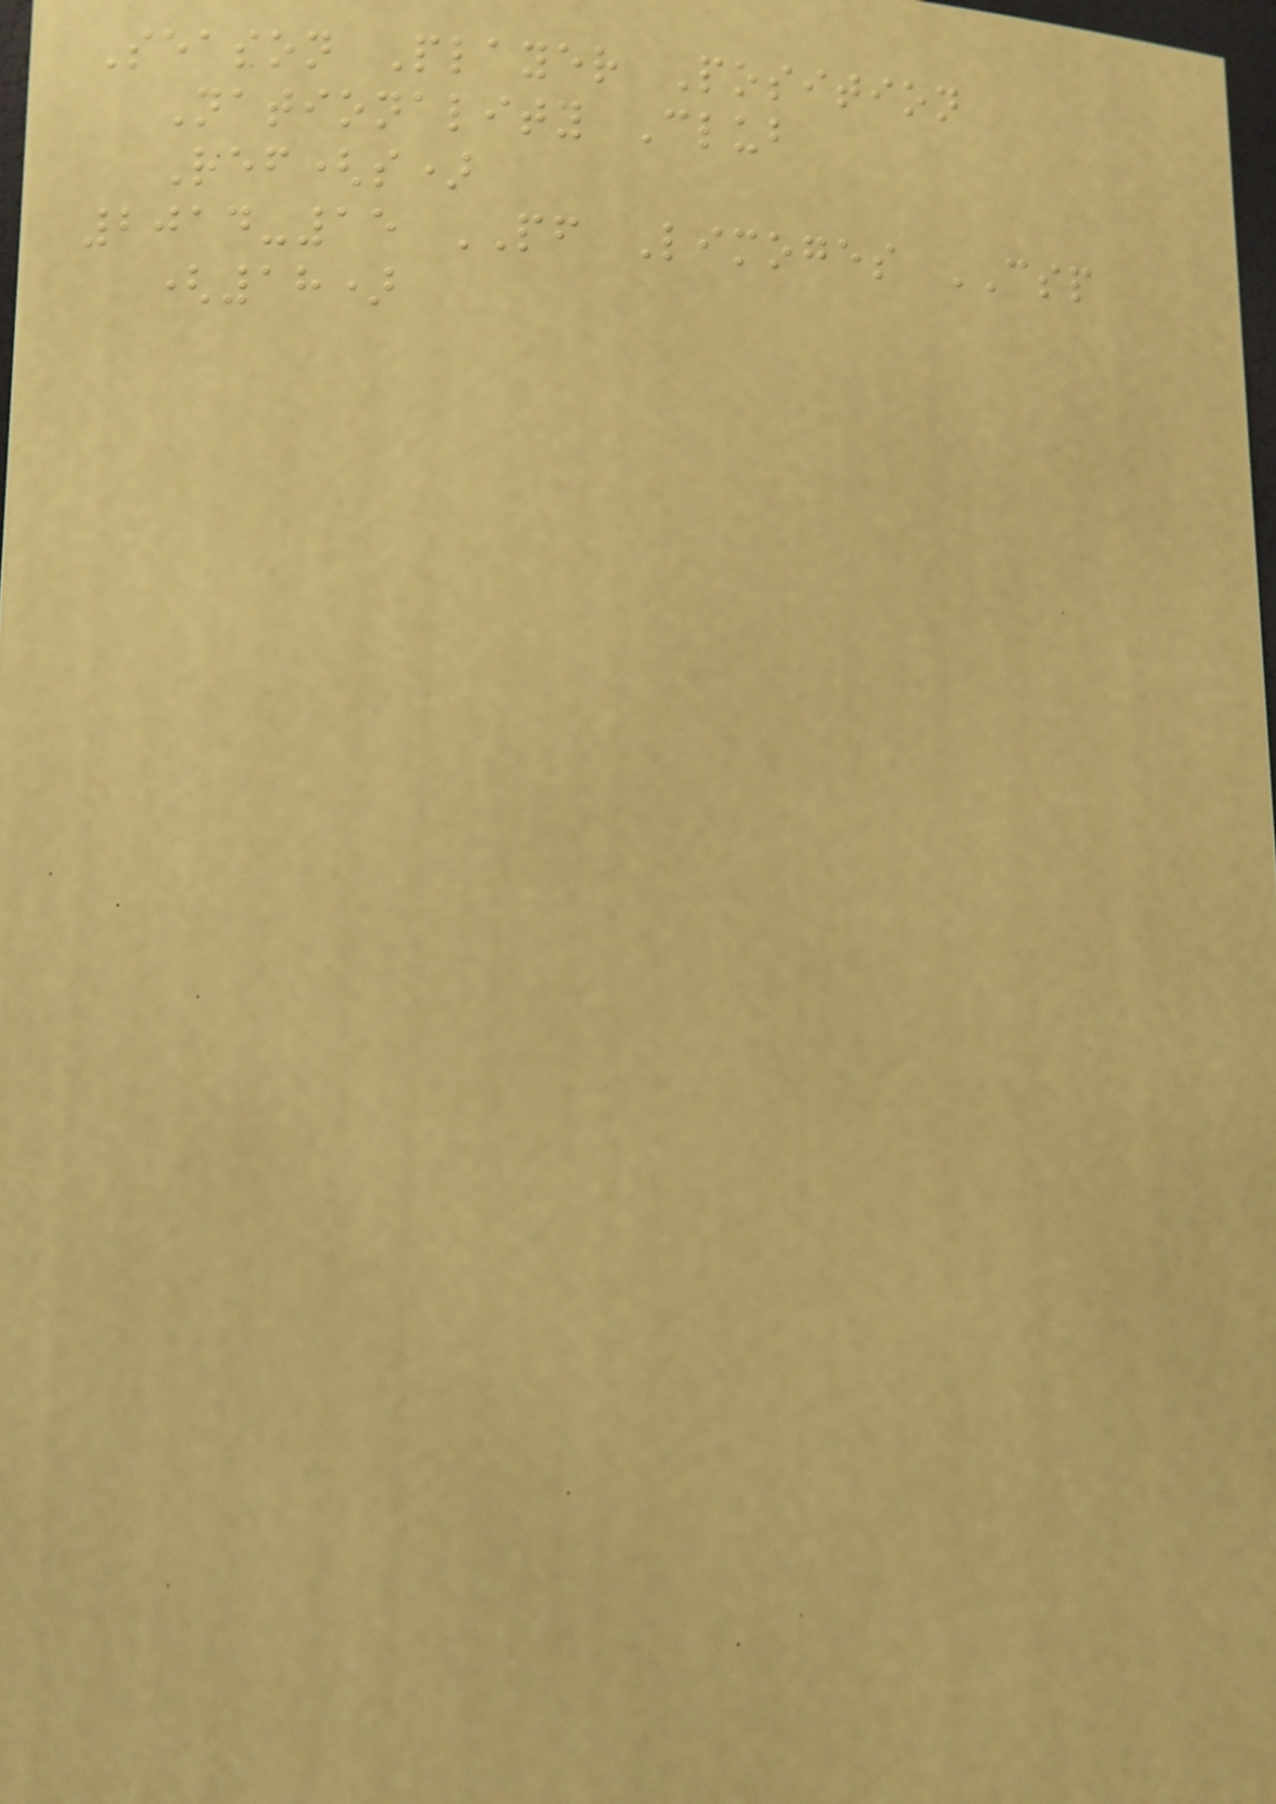Season Player Position
Nationality Club
Ref(s)
2014-15 PF Limoges CSP
(18)
